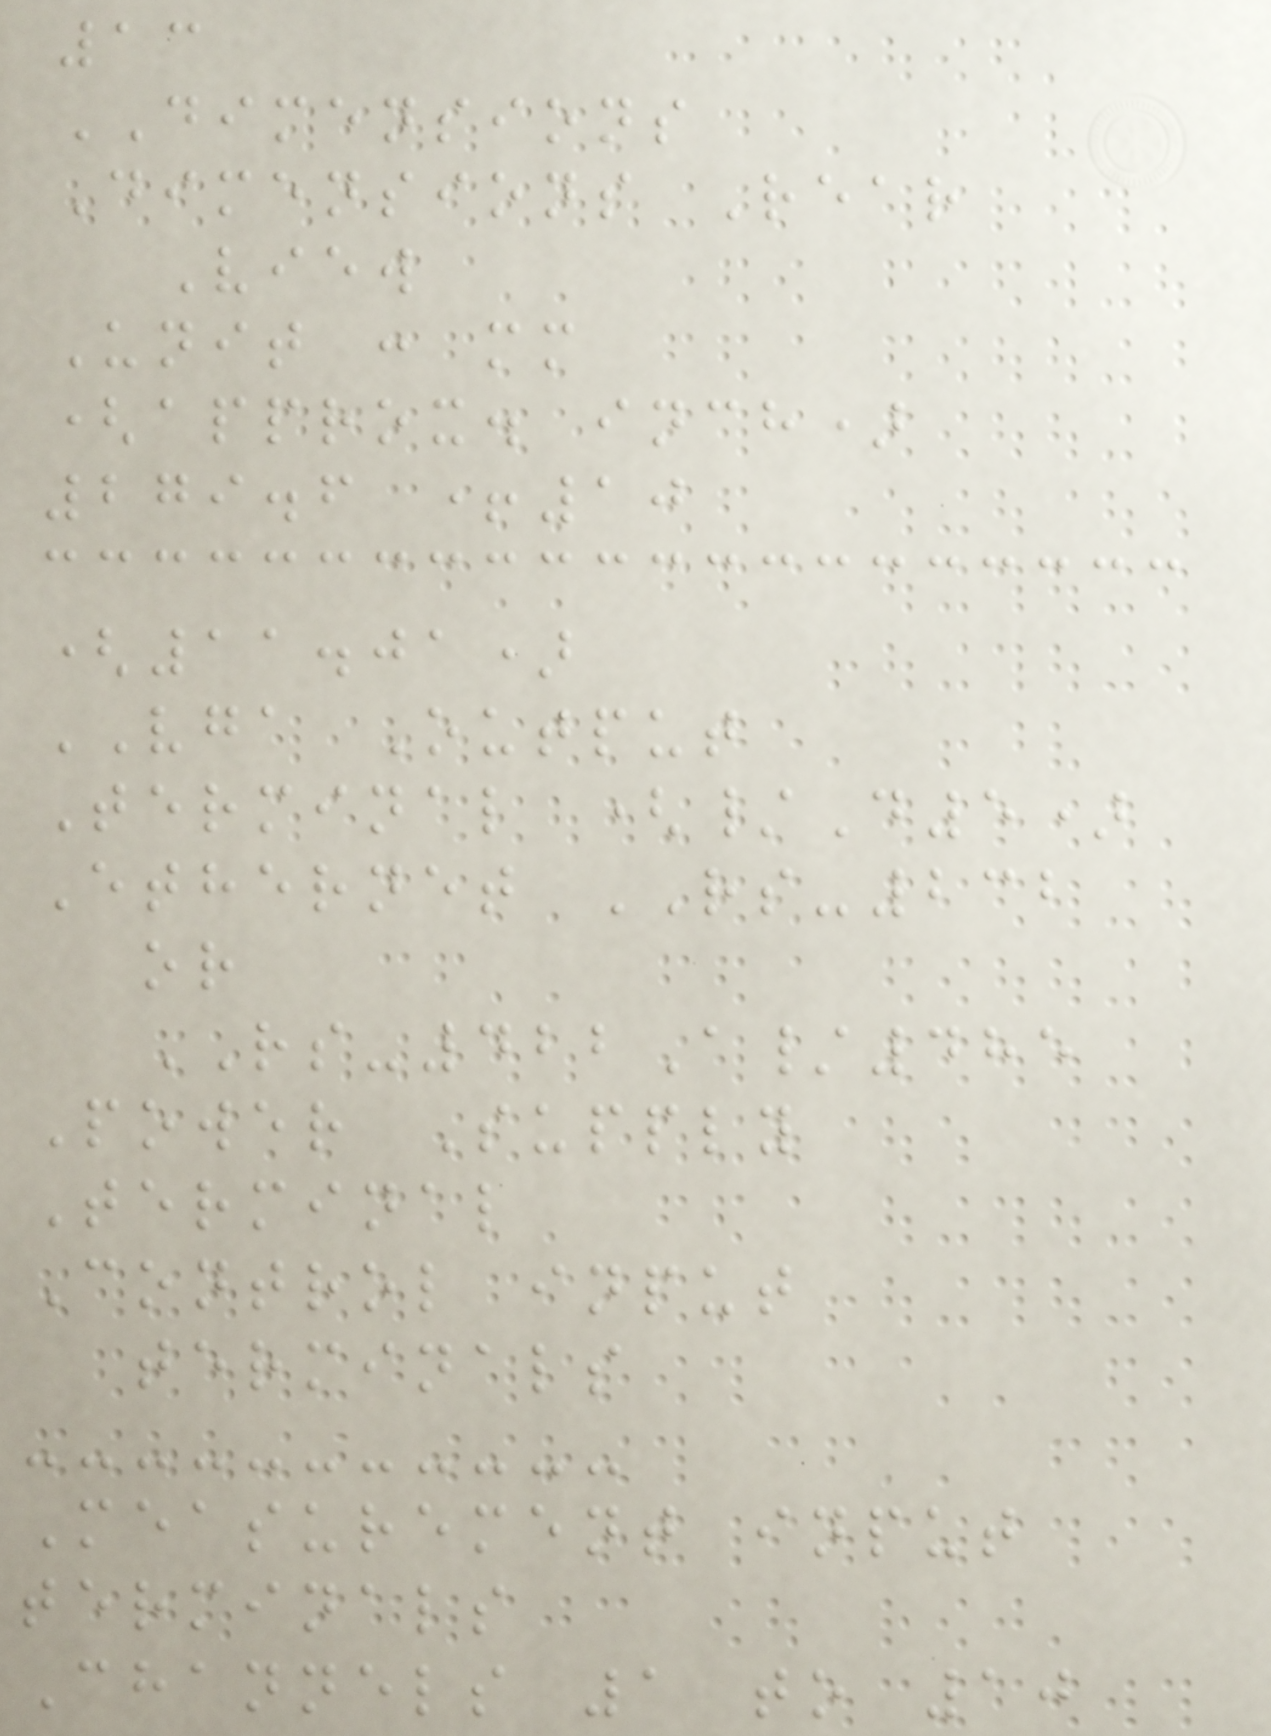13
DIMENSIONS
Dimensions Rear
View
Unit : mm
(approx. inch)
279.6 +10
(11.01)
VGA Output
Terminal (/D5)
Ethernet RS-232
or
RS-422A/485
Power Supply
Terminal
Control input
terminals
Measurement input
terminals
Channels 1 to 10
